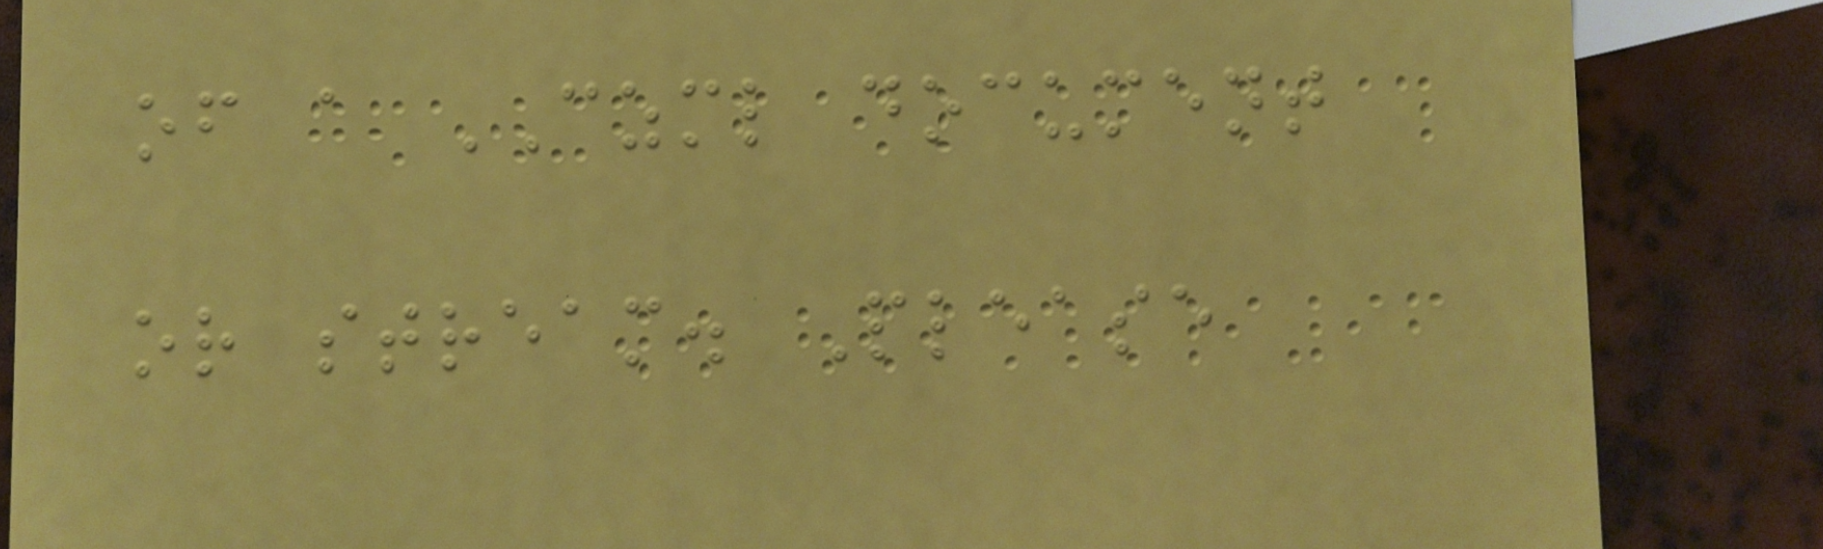of a CZML document
or stream. Please
